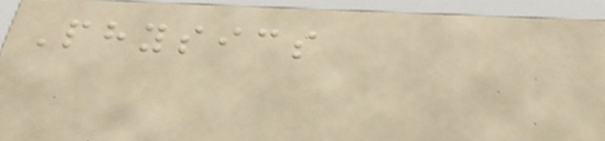Physics
